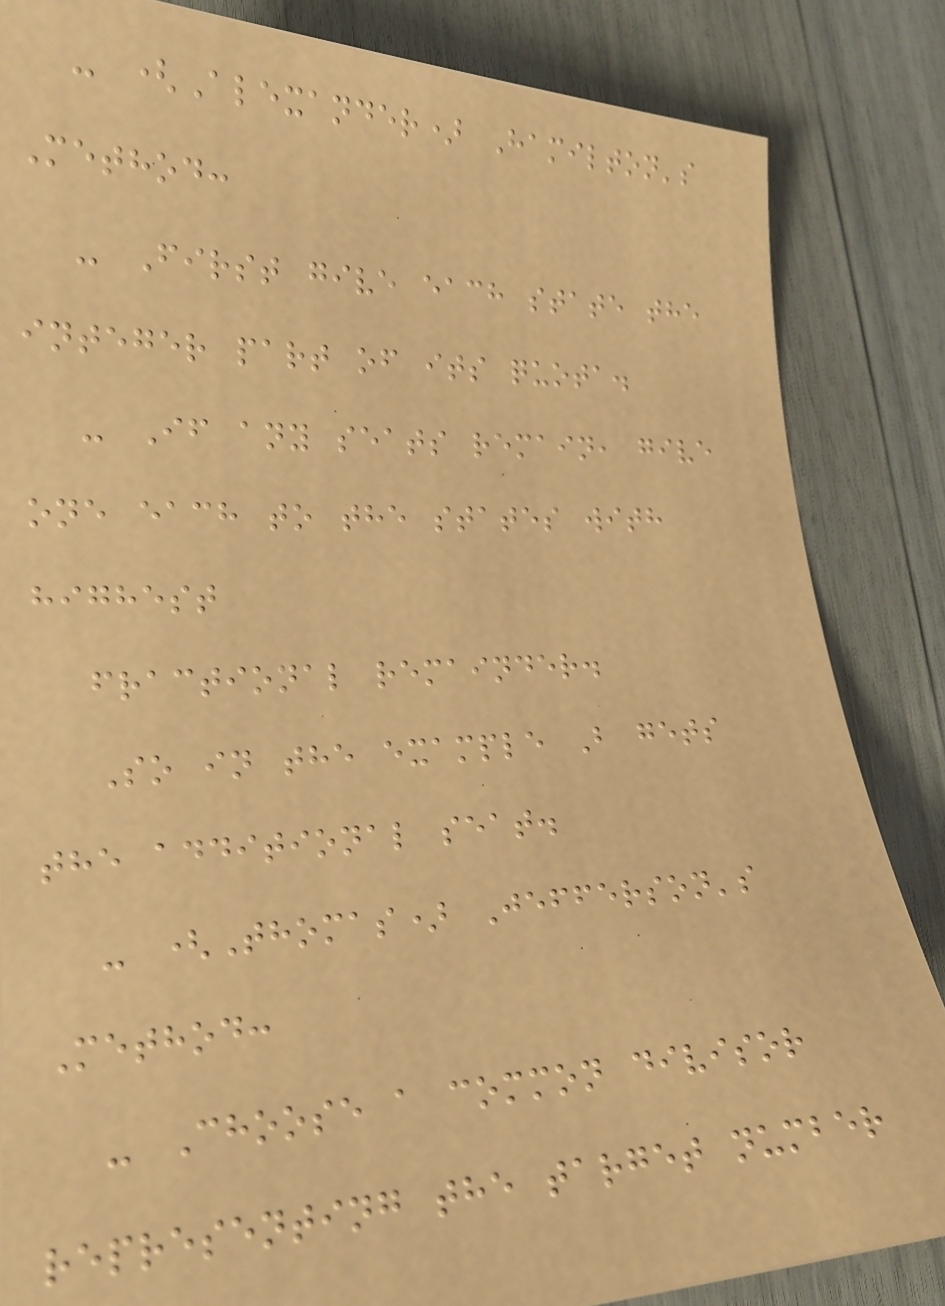- (Alexander) Hamilton's
Method:
- First give each state the
integer part of its quota.
- If any seats remain, give
one each to the states with
highest
fractional remainder.
So in the example B gets
the additional seat.
- (Thomas) Jefferson's
Method:
- Choose a common divisor
representing the target number
